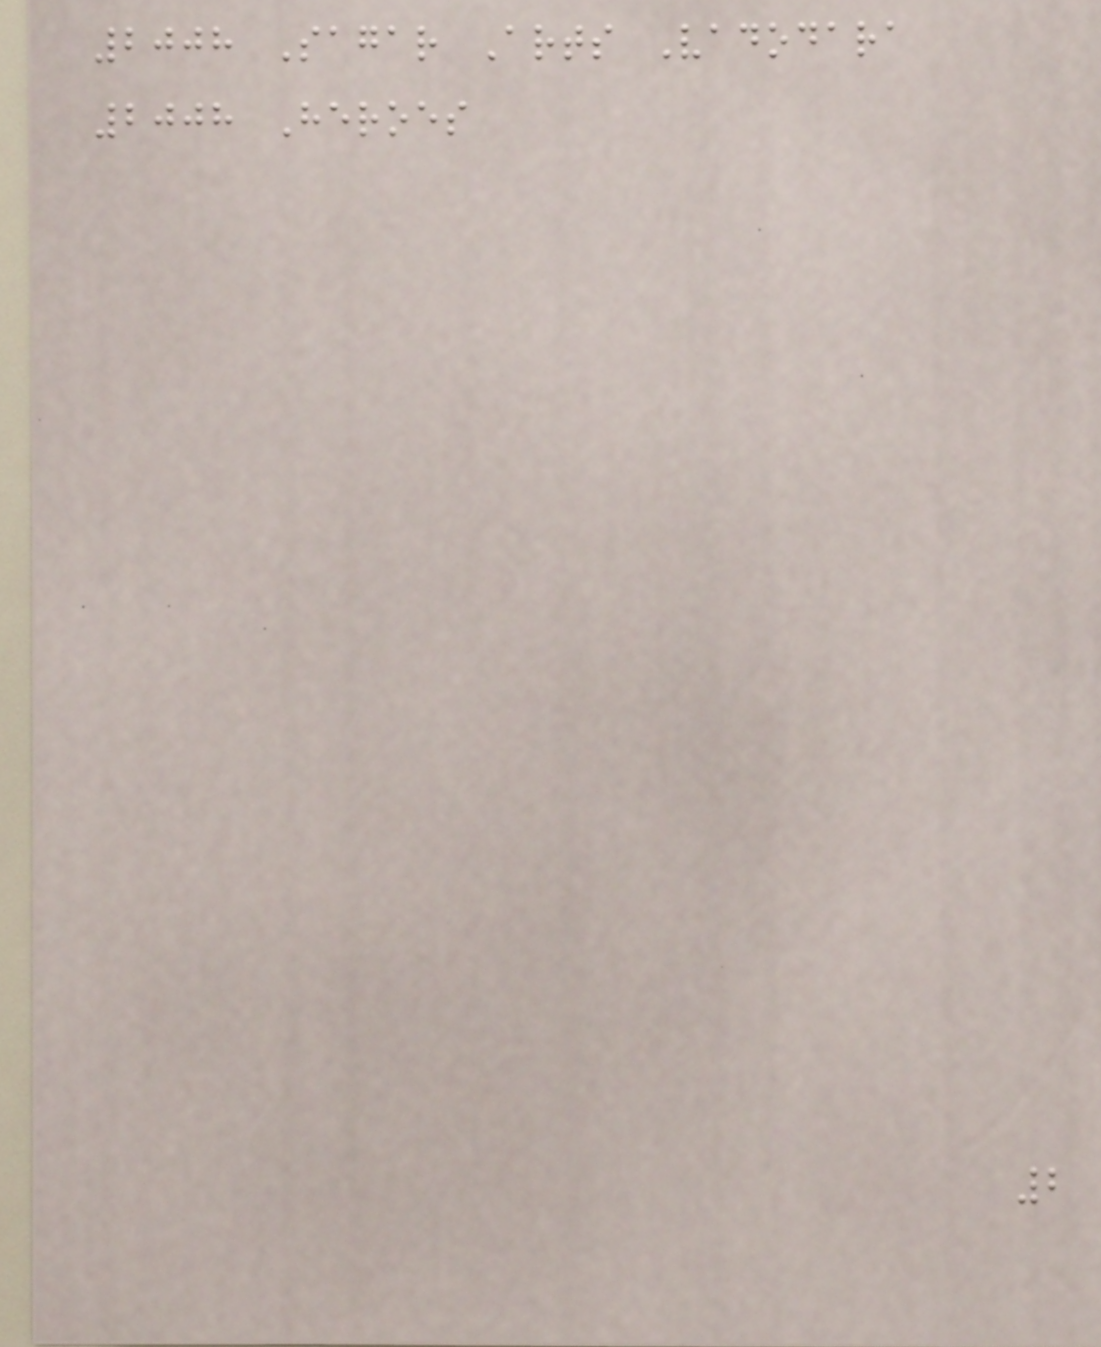2008 Sagar Arts Vadodara
2008 Heroes
2
